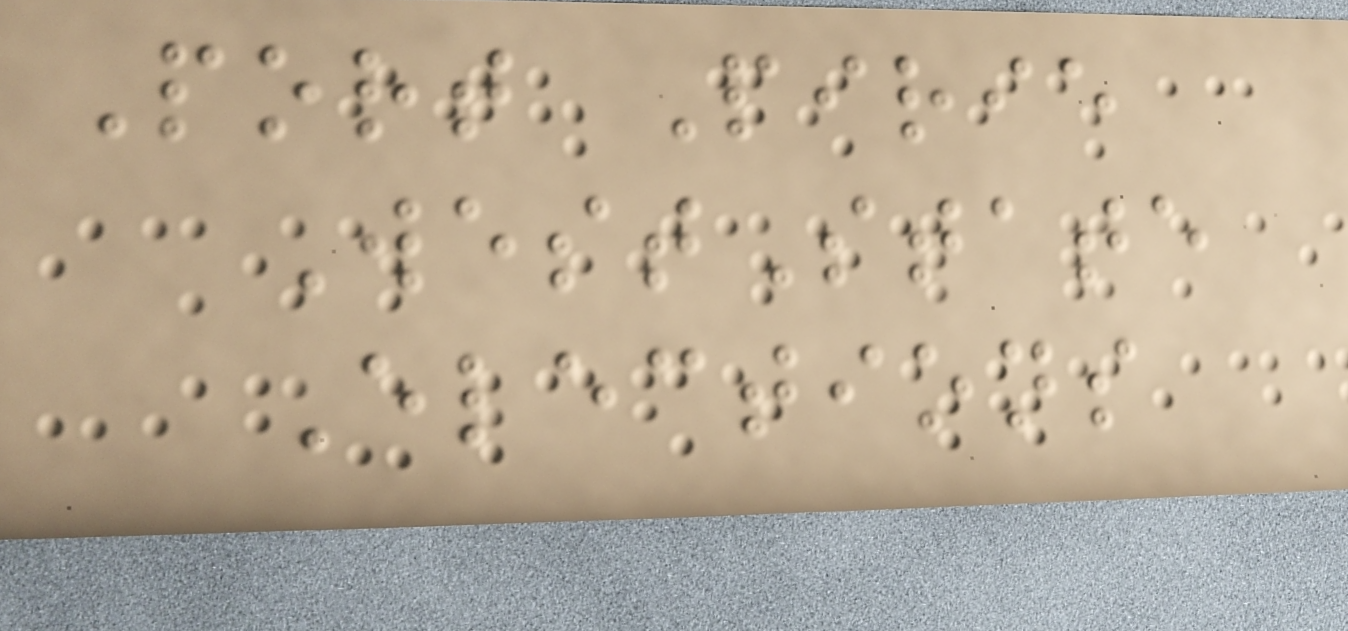Port Pirie
WestState
Elections
